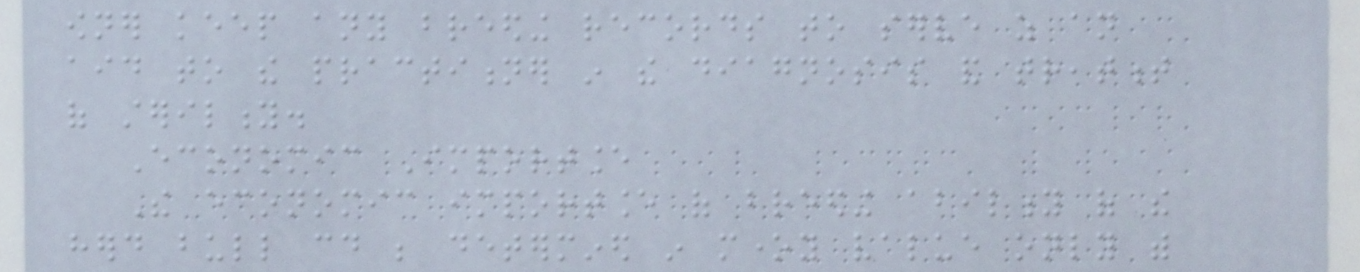owner keep any breeding records to serve as an
aid to the practitioner in the diagnosis and treatment
of sterility.
Economic Importance
The economic importance of breeding ability of the
herd bull could be determined in money value only with
